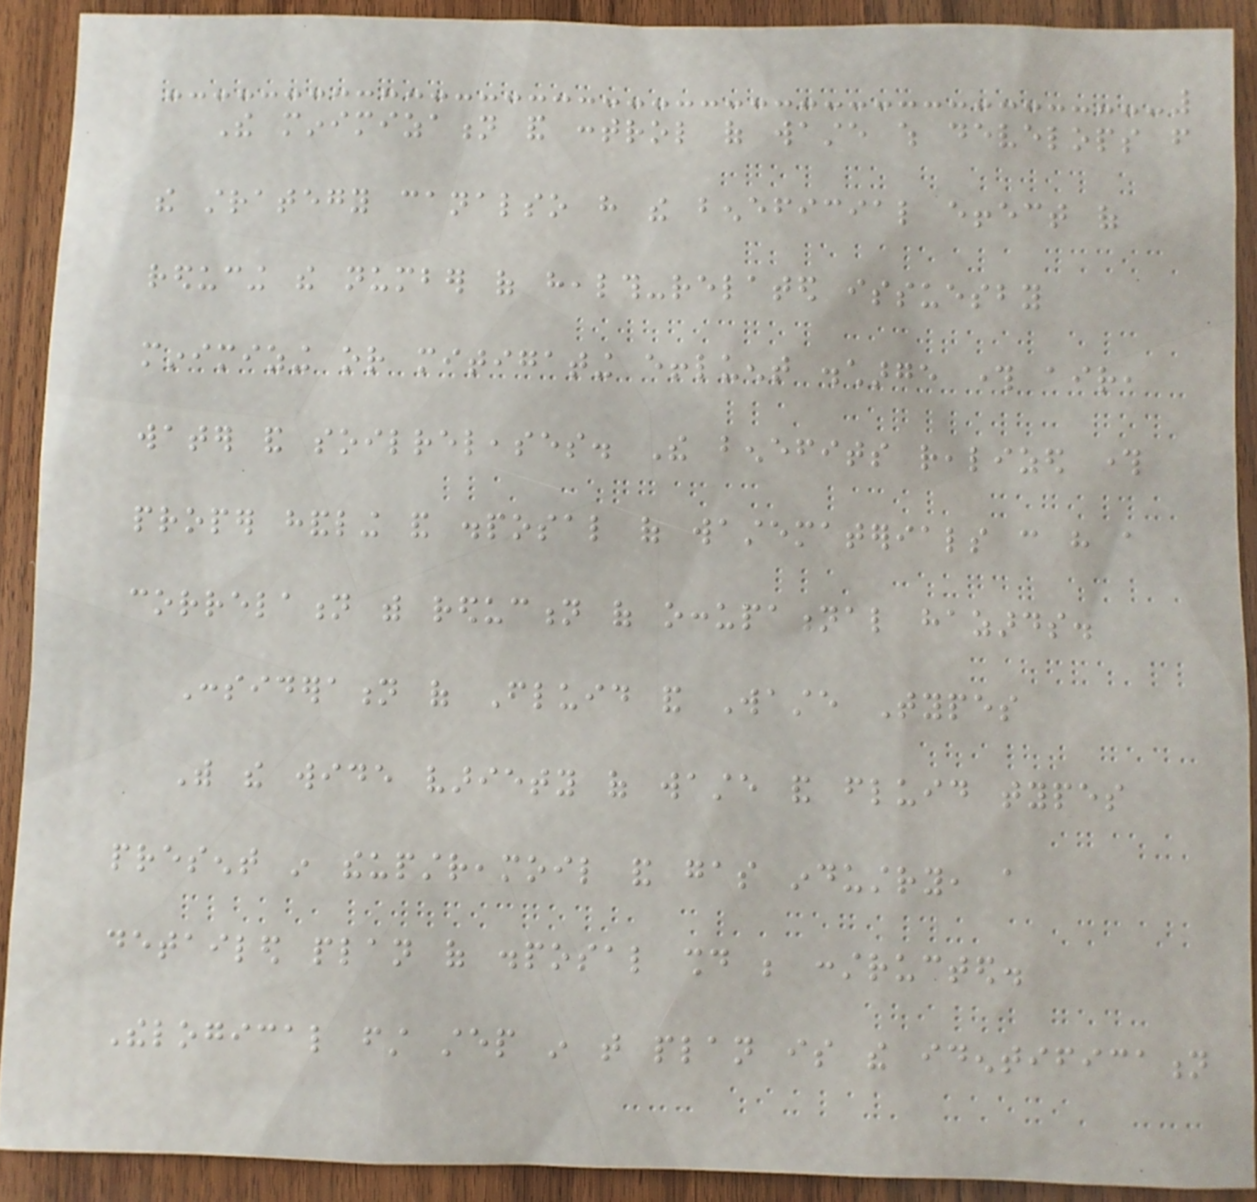The minimization and control of waste which develops from
the strategy canalso have the beneficial effect of
reducing the number of health-related issuesby
minimizing or mitigating effluent discharge through air,
water and soilreleases. The benefits realized through
proper handling and disposal of wastematerials can have a
correlation with reduction of occupational hazards.
Consideration of Fluid and Waste Types
With the wide variety of waste and fluid types
present in theupstreamoil and gas industry, a
detailed plan of disposal should be constructed.
Thelogical first step in that plan is the identification
